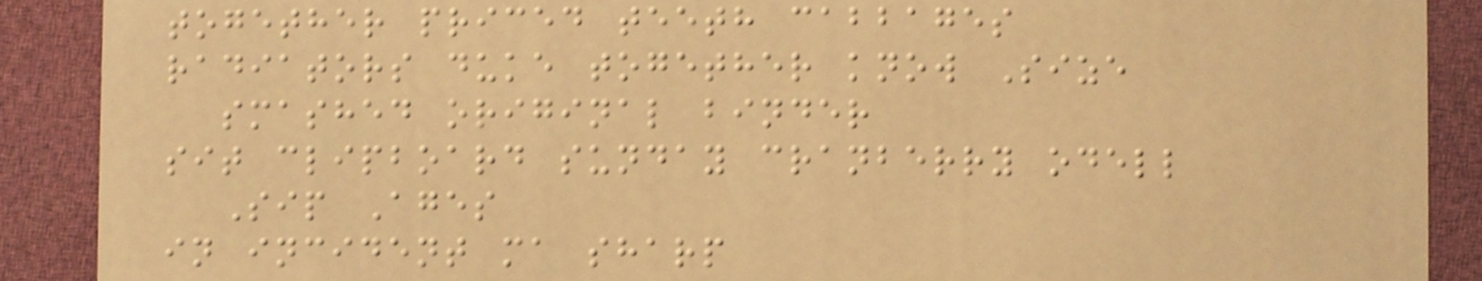together priced teeth cabbages
radiators duke together know Size
smashed original binder
sit clipboard sunday cranberry odell
Sip Ages
in incident ma sharp
